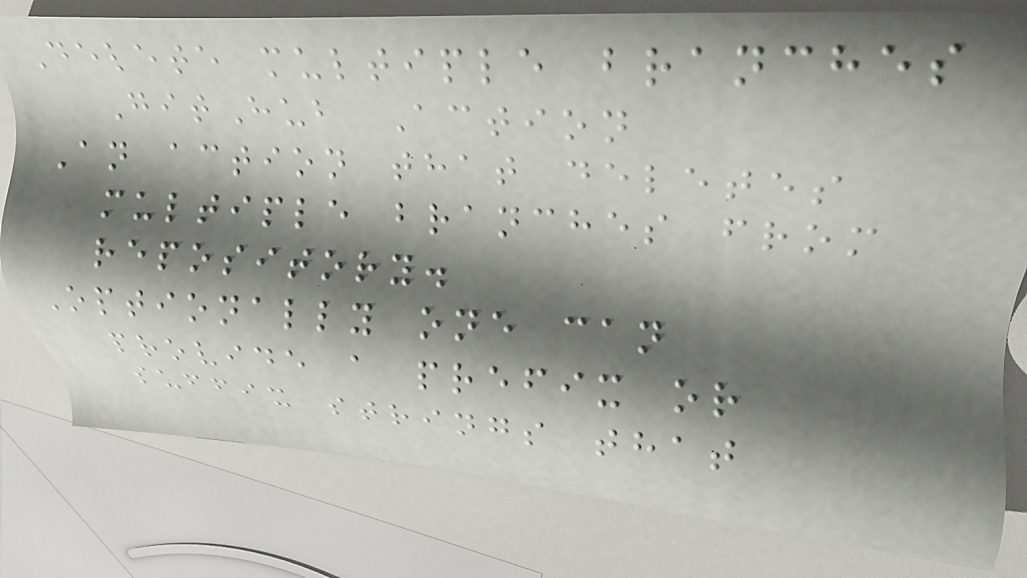Delete multiple branches
GitHub Action
An action that deletes
multiple branches from
repository.
Optionally one can
provide a prefix or
suffix strings that
